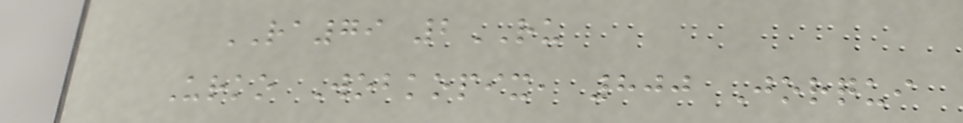RA79 2RU
Urko Wobkopix, 800 Jorqui
